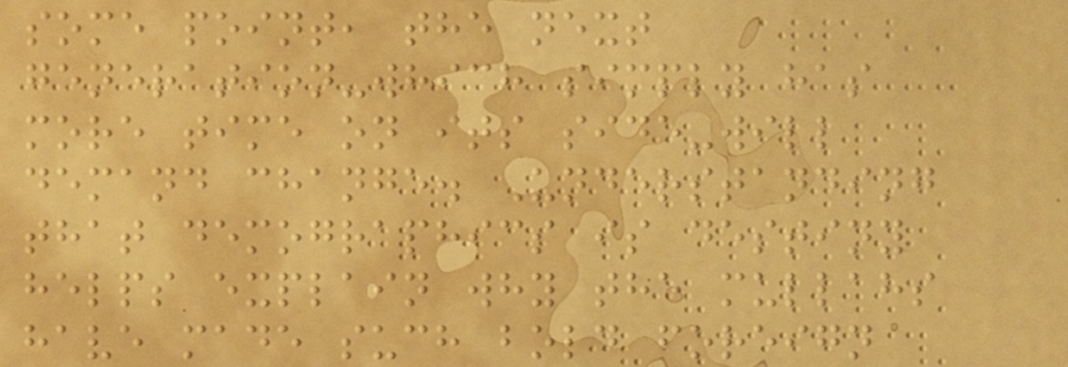some point, the next
generation-which simply has
more time on its side-will
demand change. Understanding
that demographics is destiny
helps explain why the mullahs
have made such bold foreign
